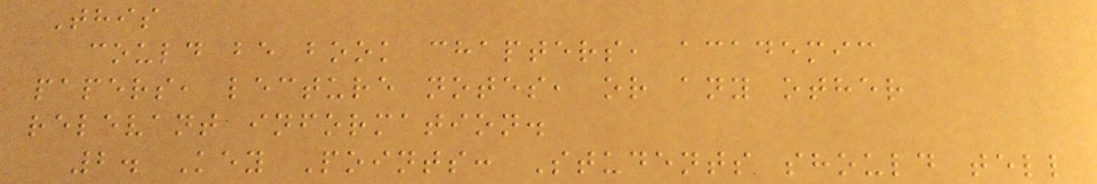This
could be book chapters, academic
papers, lecture notes, or any other
relevant information.
2. Key Points: Students should tell
